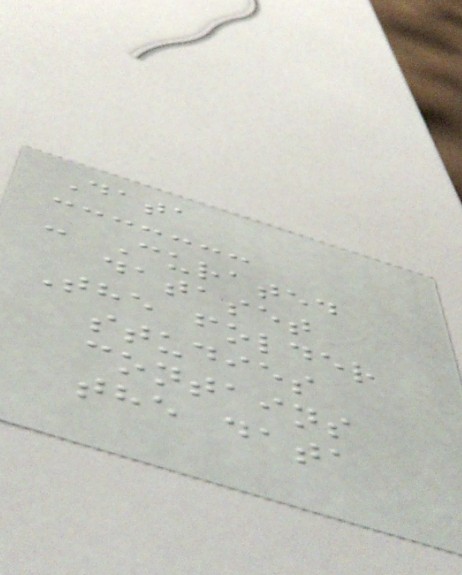Data
- Curated
dataset
The folder
studies
contains
the data
